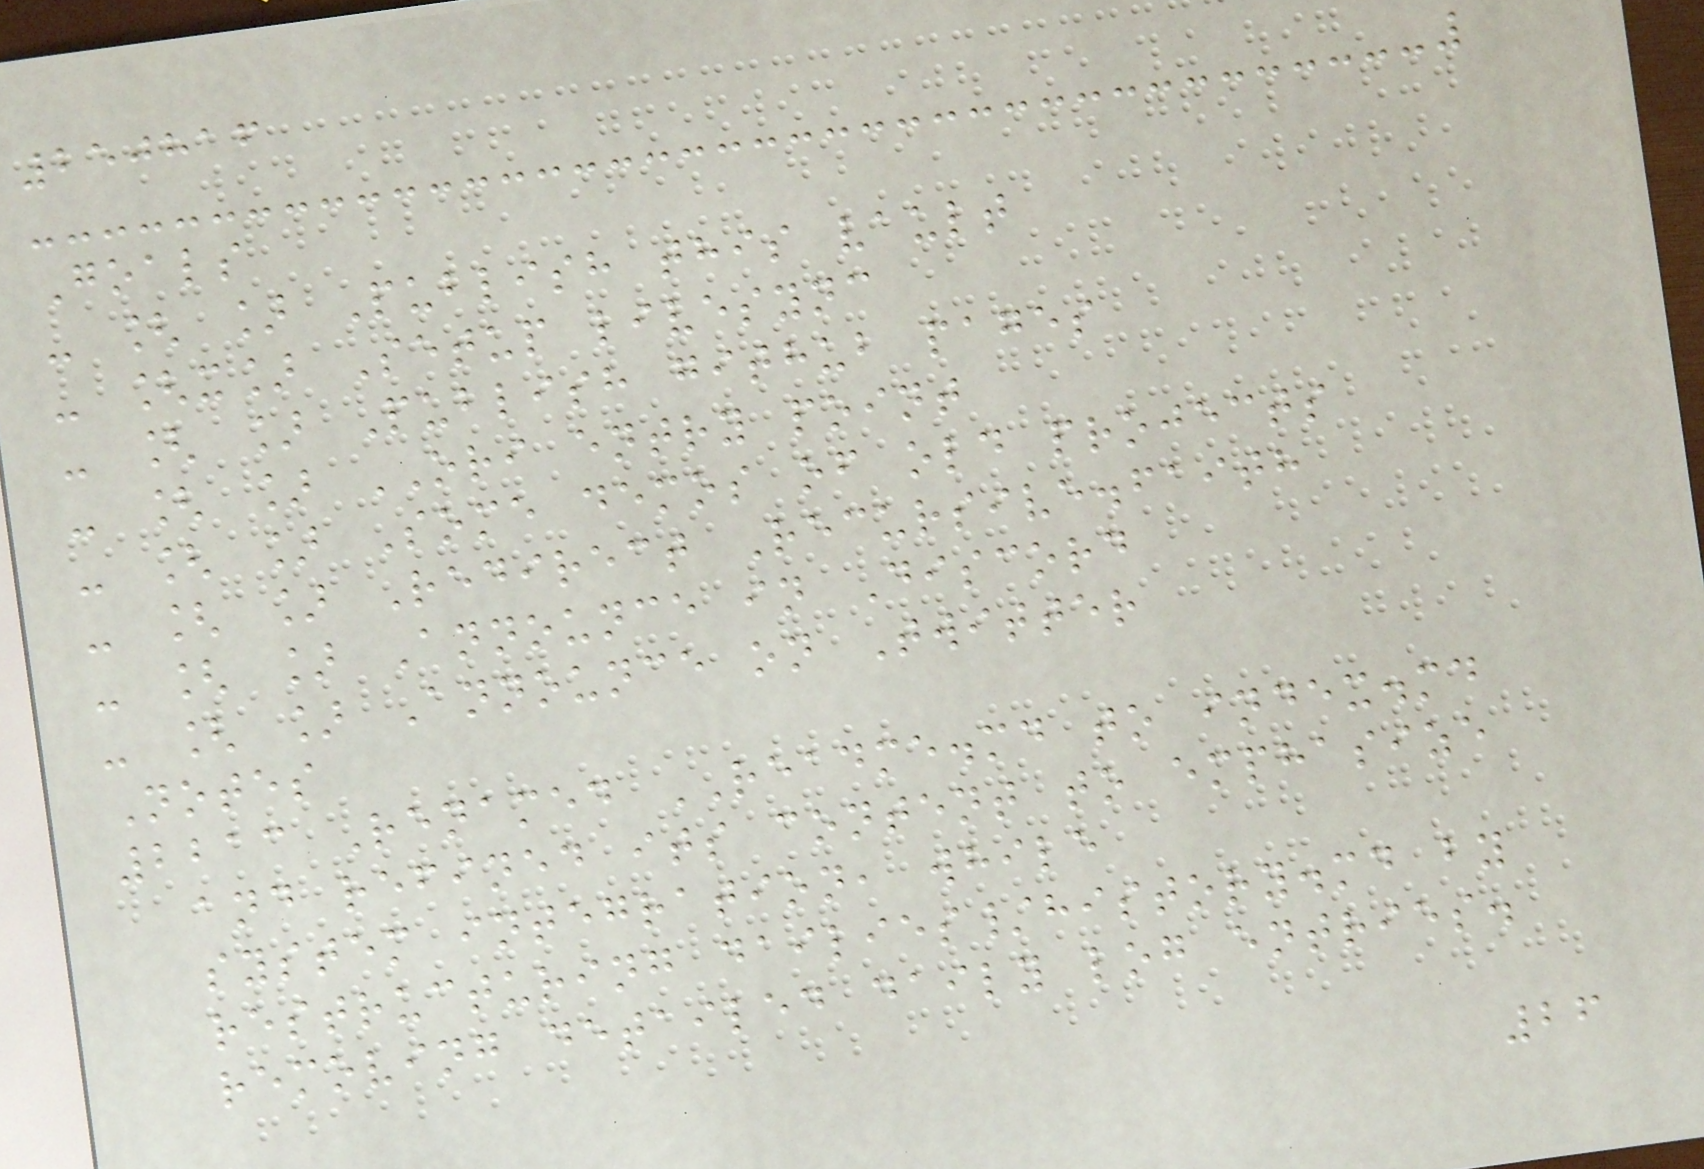250816
Goals
- [ ] Publish this vault
- [x] Setup livesync
- [ ] Publish github pages
- [ ] ORI entry point
- [ ] Some demos of old projects
- [ ] Redirect Recursive.faith
- [ ] Announce in Discord
- [ ] Announce on Twitter
Notes
2213 Renamed README.md to index.md
and refined its content to emphasize
system integration, while
restructuring dailies/history.md by
removing detailed daily log entries.
26
